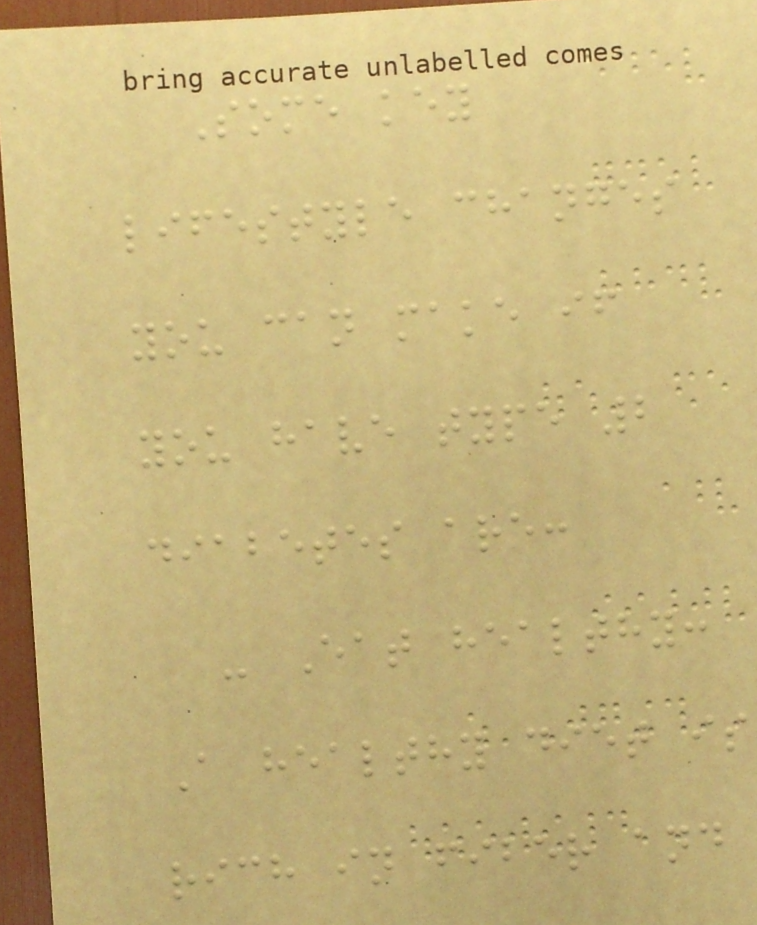Some key
lifestyle changes
you can make if
you have type 2
diabetes are:
- Eat healthy:
A healthy diet is
rich in fiber and
